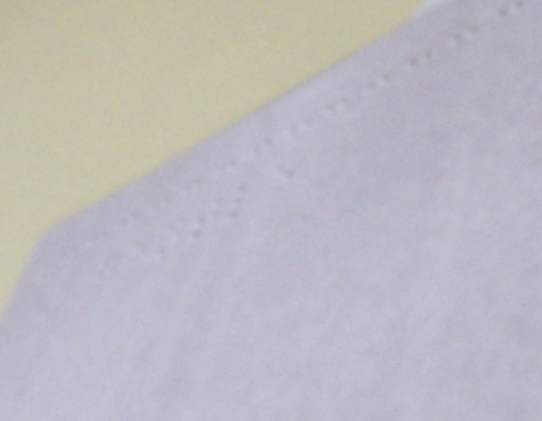GENTLE
